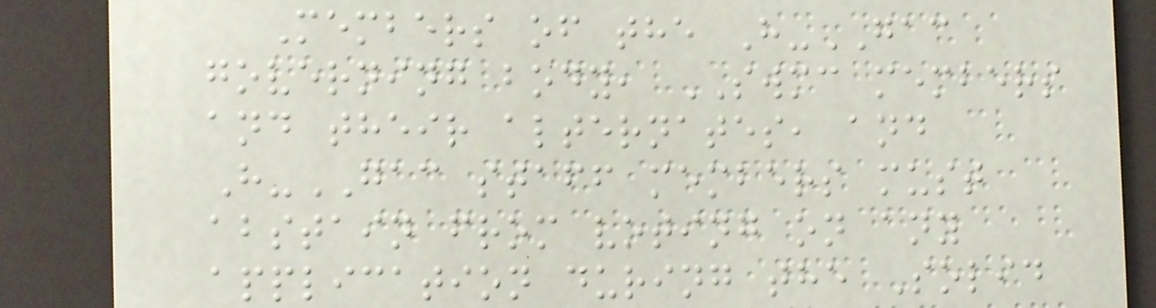Members of the H-GAC
governing body, SWMC members
and their alternates, and
H-GAC staff members must
abstain from voting on any
application during the Solid
